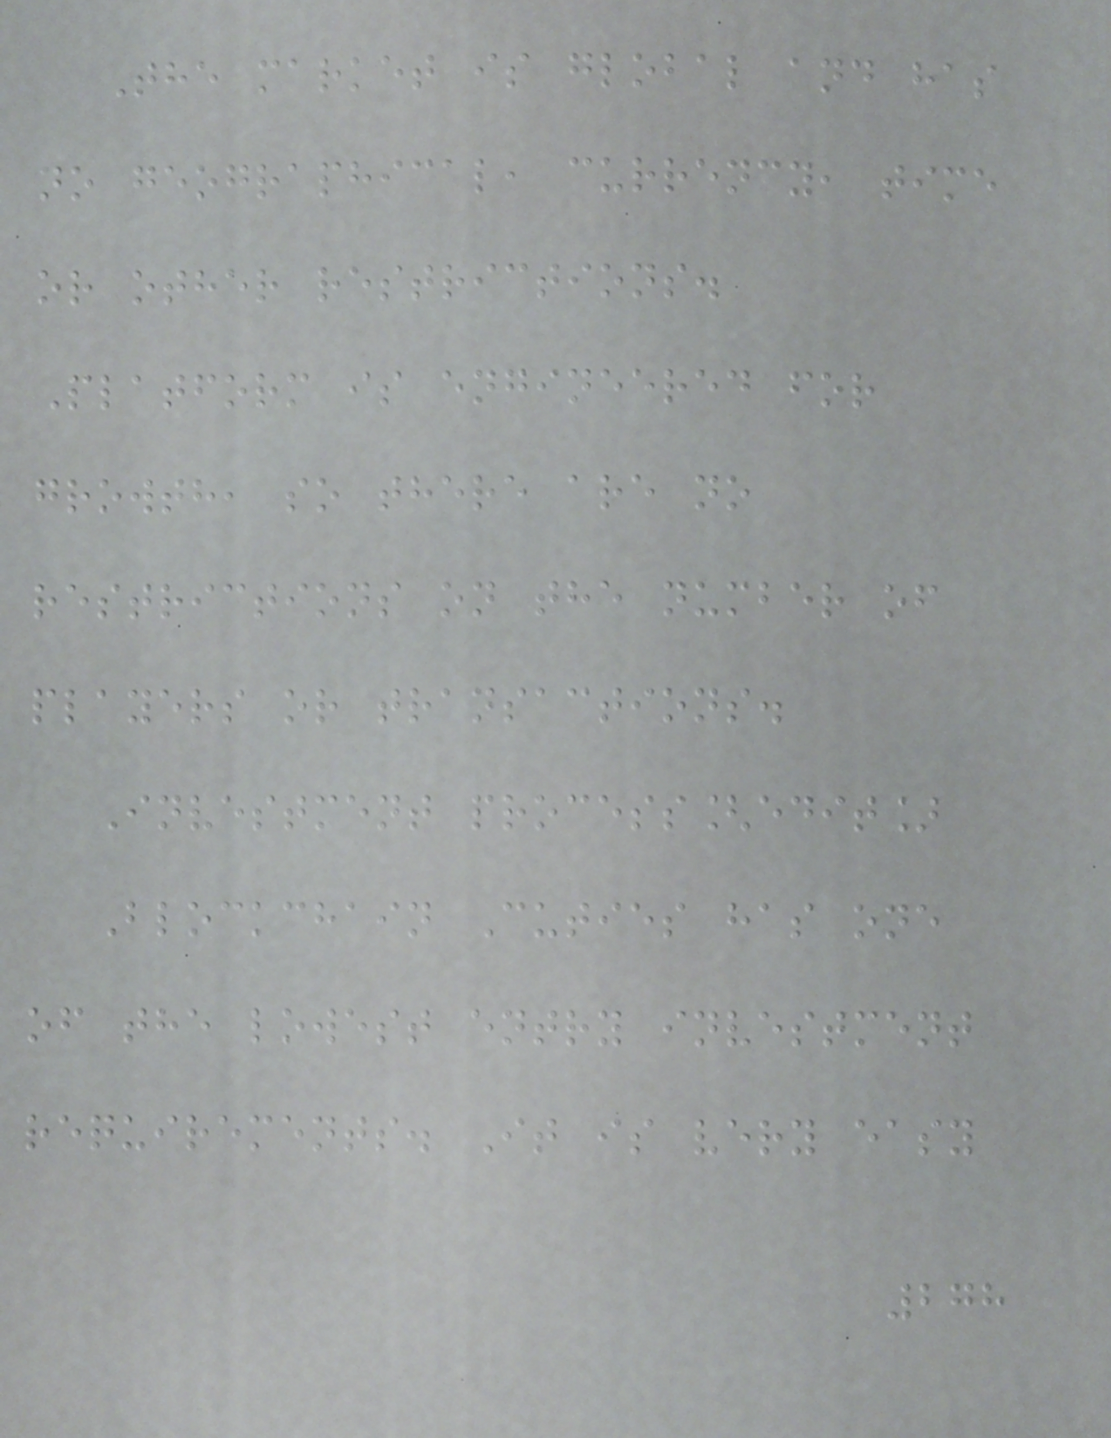The market is global and has
no geographical, currency, time
or other restrictions.
Platform is engineered for
growth, so there are no
restrictions on the number of
players or transactions.
Investment process[edit]
Blockchain Cuties has one
of the lowest entry investment
requirements. It is very easy
278
